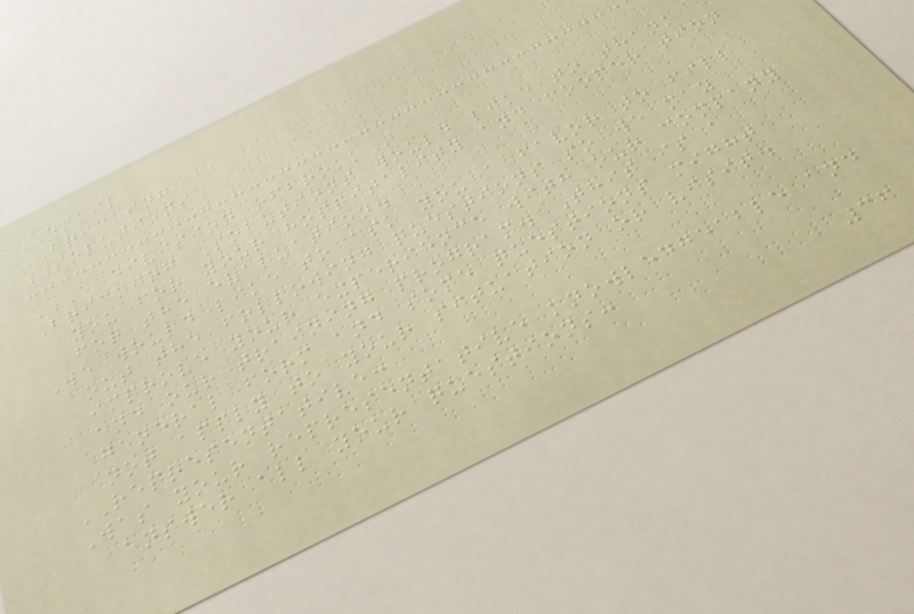EMAIL
BRICKING
SOLUTIONS
A DIVISION OFBROKK
Bricking Solutions would like to thank
you for your hospitality and cooperation
for the evaluation.
We would like to ask you a favor to fill
out the following questions so we may
improve your experience with our company
and our training program. This is a
general form and some questions might
not apply to your situation or visit.
REPRESENTATIVE:
Was your representative knowledgeable and
answer all your questions:
36
